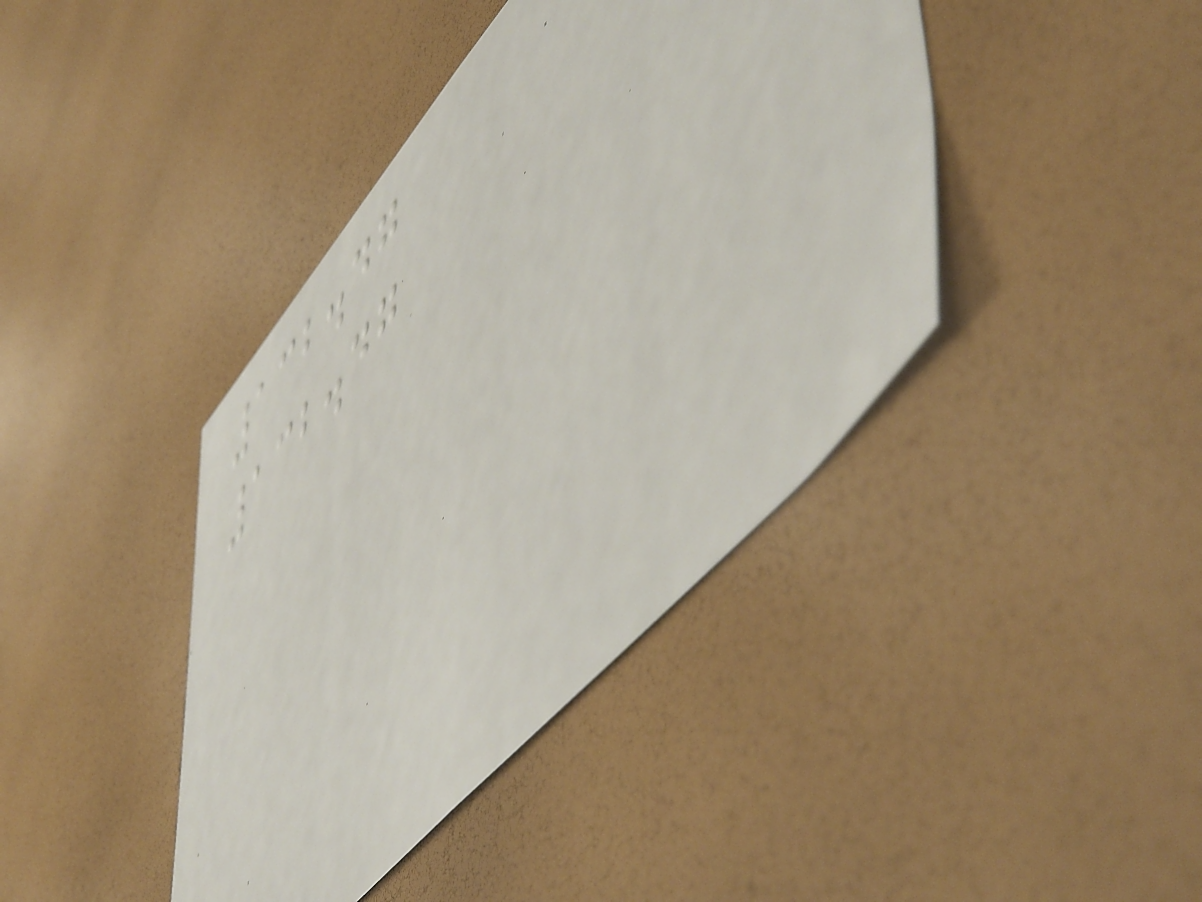132.47
132.47
